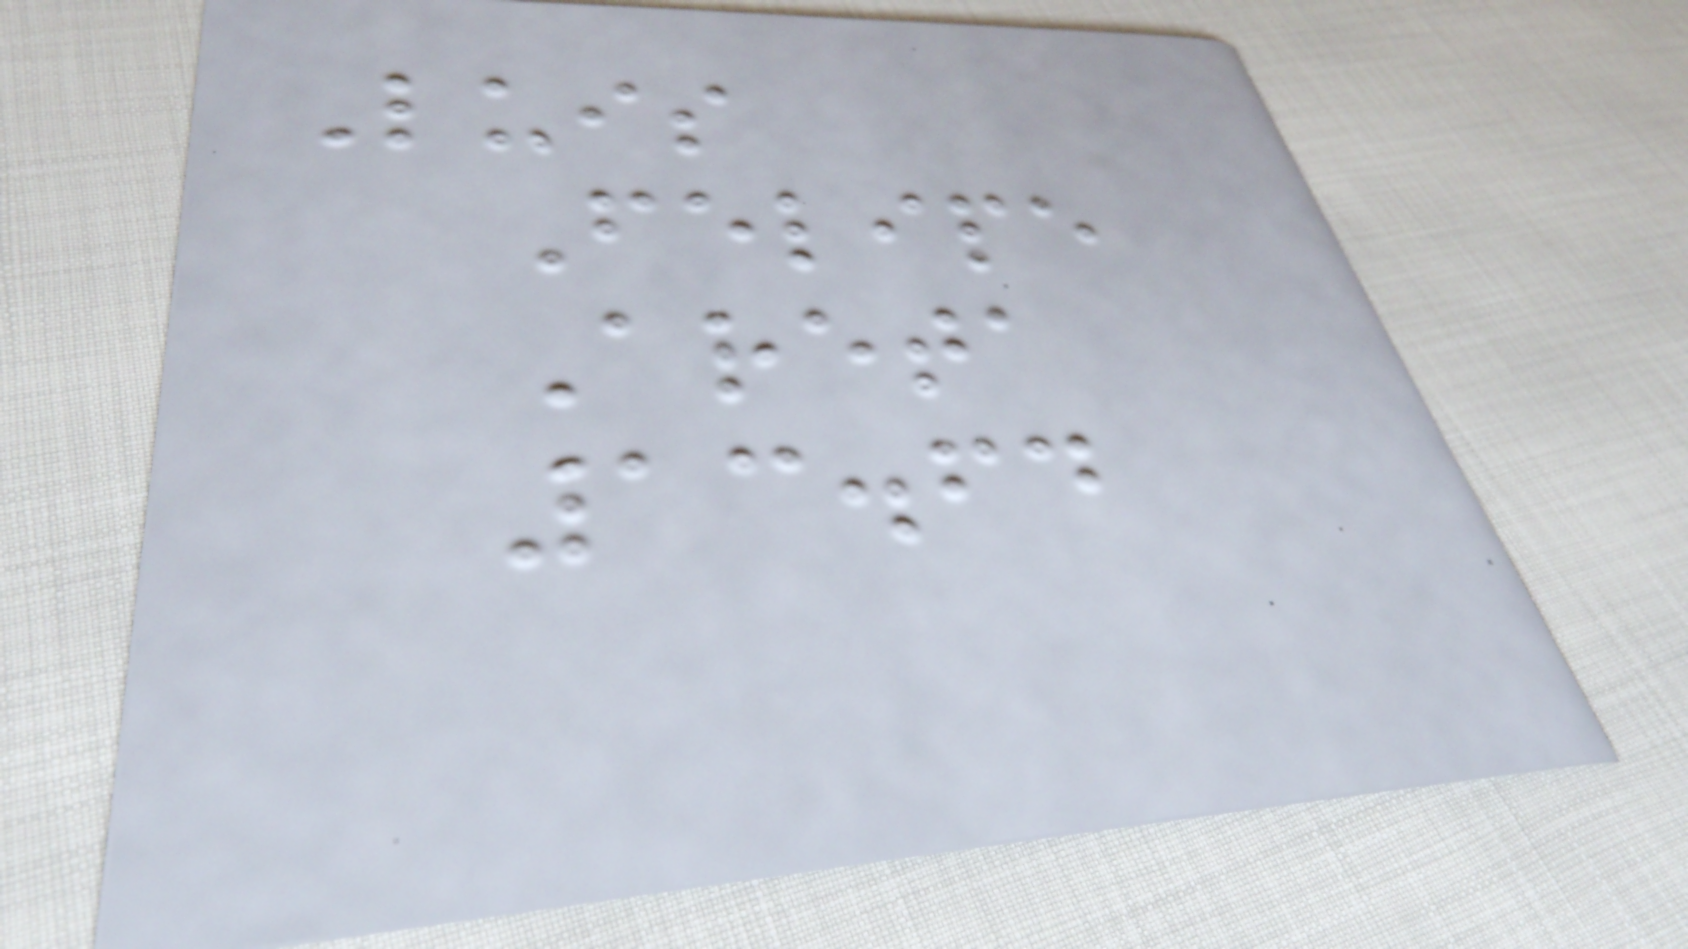Luis
Felipe
Areta
13.64
